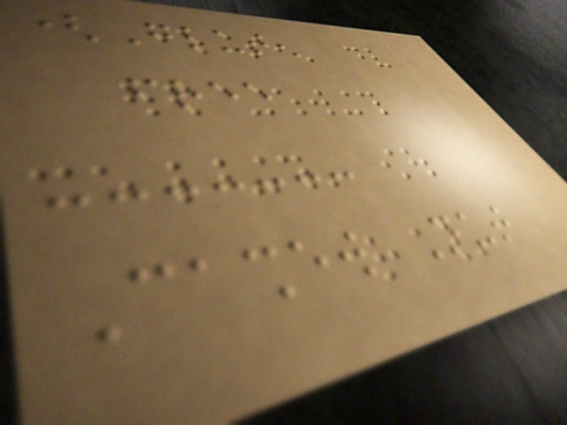(Gluten
free
Cashew Nut
